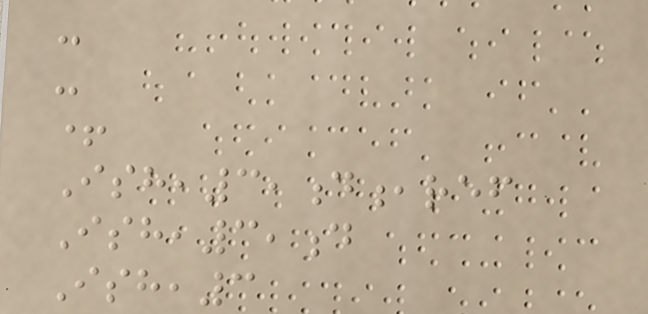-
-
+
Ish,3,d,ref
Ish,3,d
Ish,3
